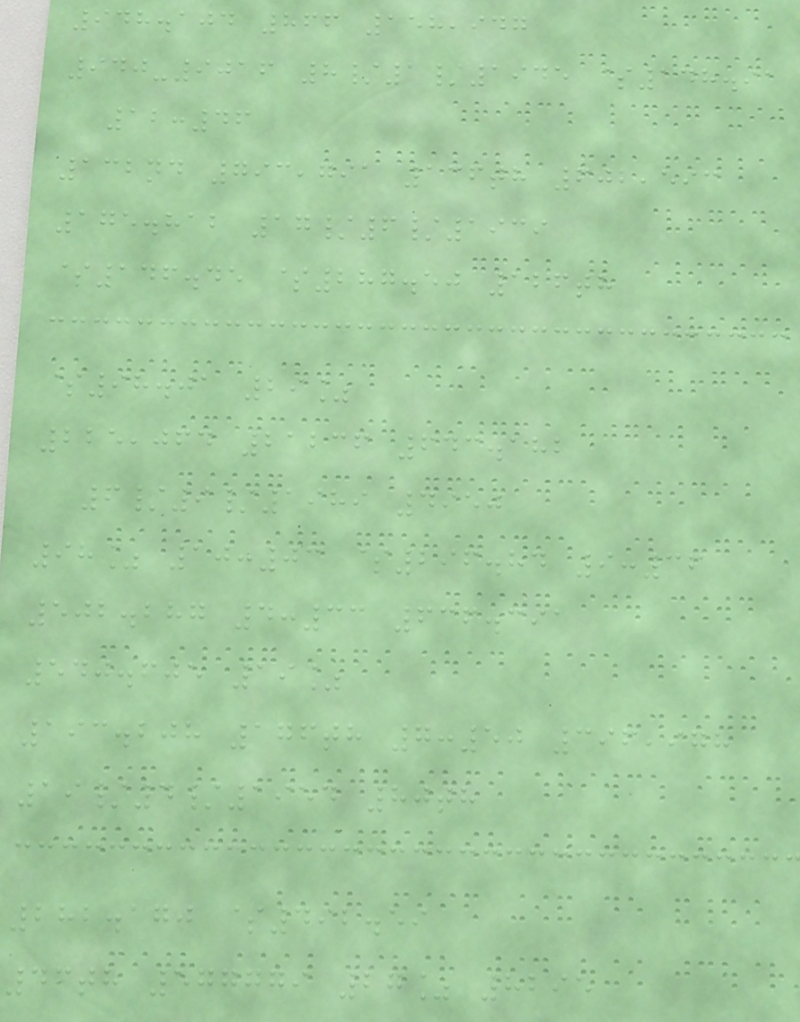948.104 866 158,947
940-9016 8/1/1945 $148.91
12:46
132nd 793,791 136th 602,593
175.812 17/6/1939
$146.45 $287.50 126th
$98.01 29%
225,064 21236 643.182
6/9/1989 4950
98% 10:03 $296.84 9:36
502.287 4:33 636.391
540.605 19%
193.208 176th 7:50 396,978
19/4/1954 80th
282.170 $492.59
46th 577779 27% 8295
